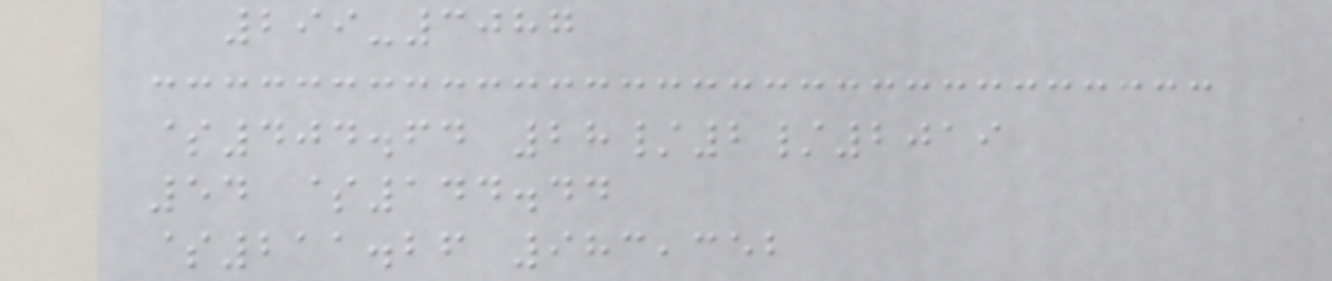299-3087
$404.64 28/2/2019
54 $144.44
$211.26 983,352
